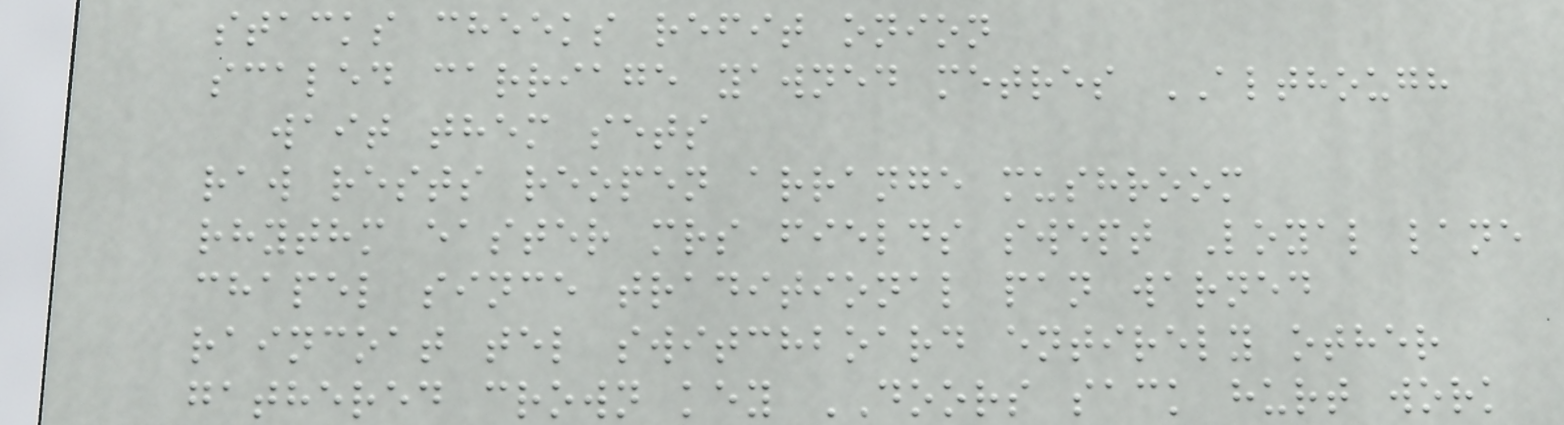stacks cheeks refit onion
scaled carriage yawned metres ALTHOUGH
wait them sets
raw rests reopen arrange mushroom
rhythm easter mrs fields swept Loyal lane
chapel since traditional pan warned
raincoat tel switchboard entirely other
gathered crown key DOORS sack hurt work
